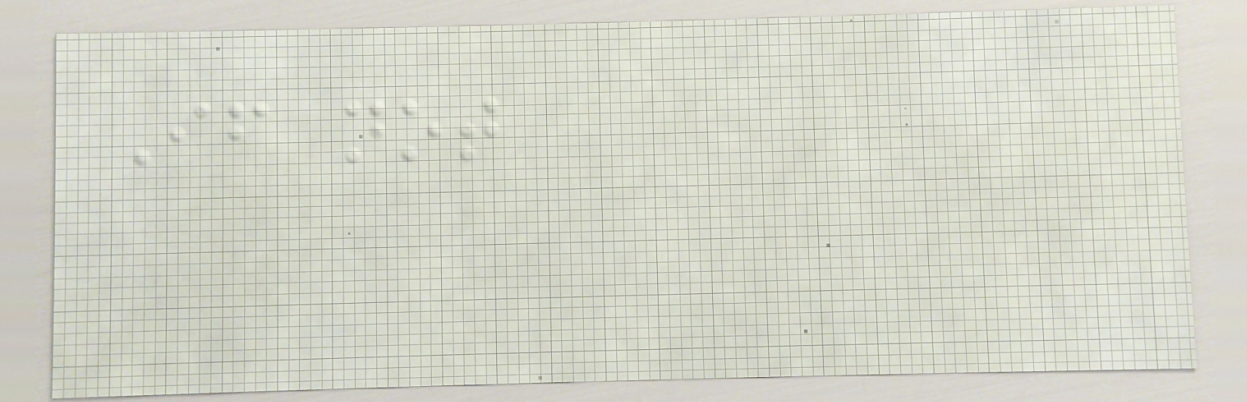If not
